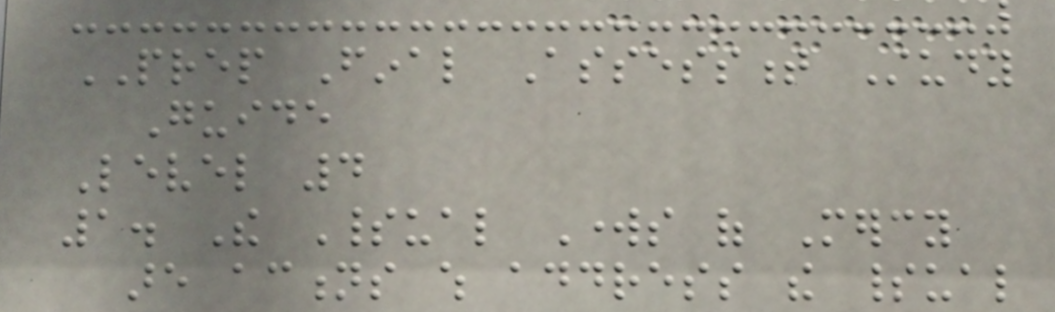PREP Final Assessment Study
Guide
Level 4
1. The Spiritual Works of Mercy
are actions which address the spiritual
